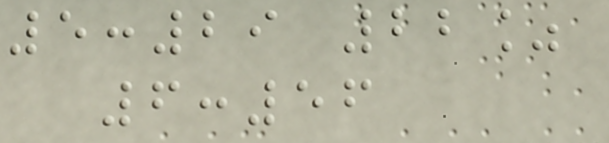5:29 22%
6:56
